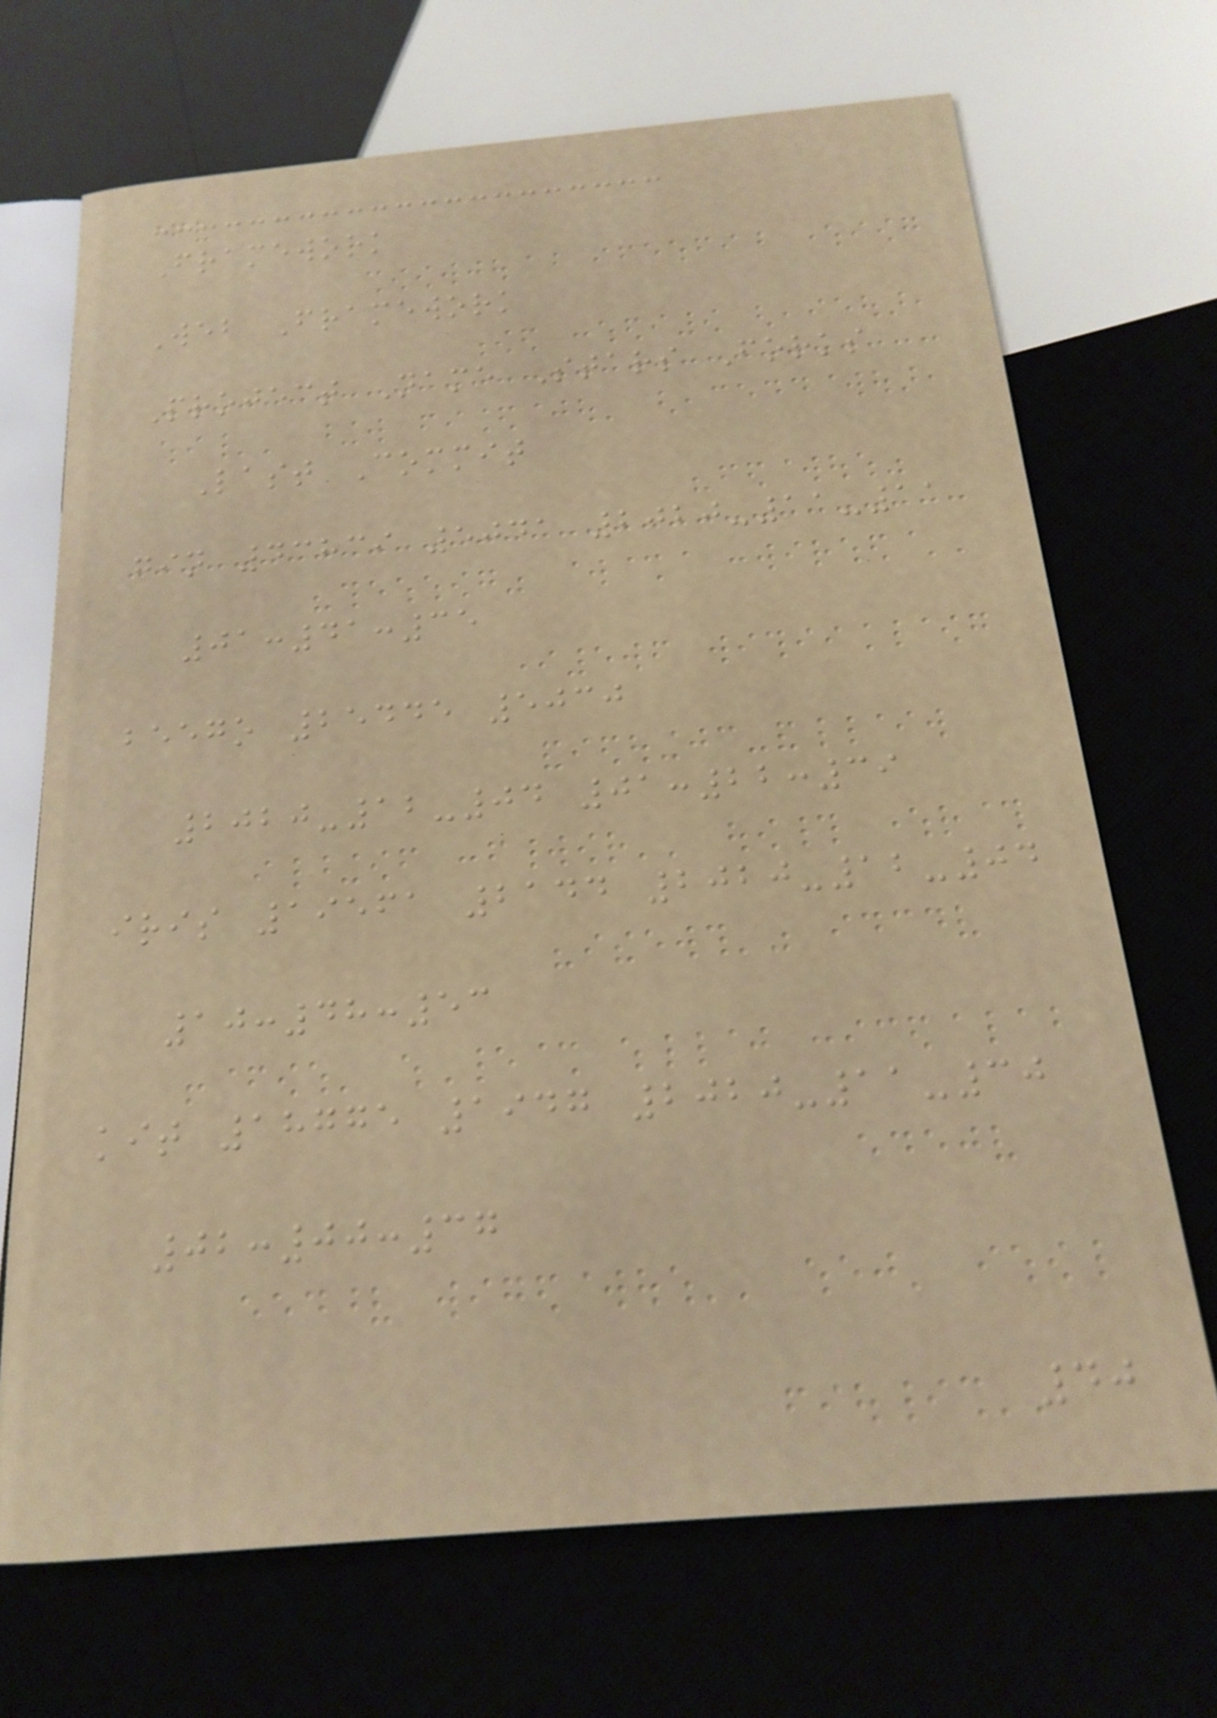Framework
Web Framework
Project Name Stars Forks
Last Commit
gin 43839 5041 2020-11-11
01:41:35
beego 25445 5030
2020-12-04 01:22:39
iris 19561 2144 2020-12-04
10:48:53
kit 18775 1947 2020-11-30
02:00:37
40
